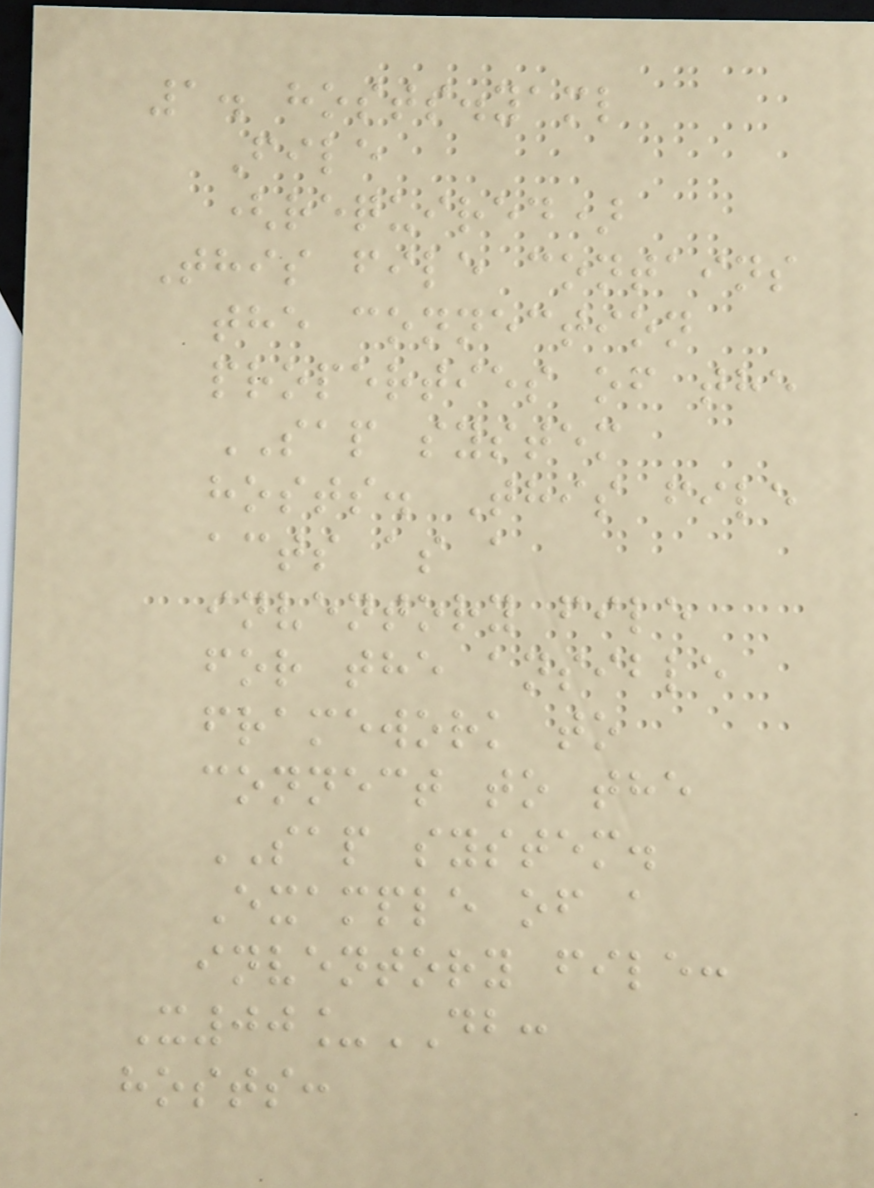1. hosts.yaml
File
(required)
This file contains
the connection
properties of the
SAP system
hosts. This file
acts as a
inventory file
for the ansible
framework to
connect to the
SAP system.
Example of a
inventory file:
X00_DB:
hosts:
